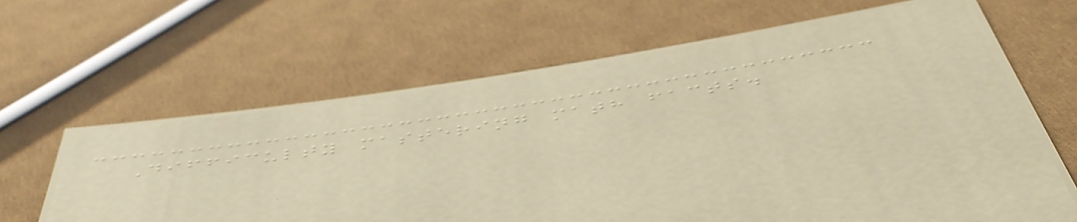Difficulty mastering math facts.
